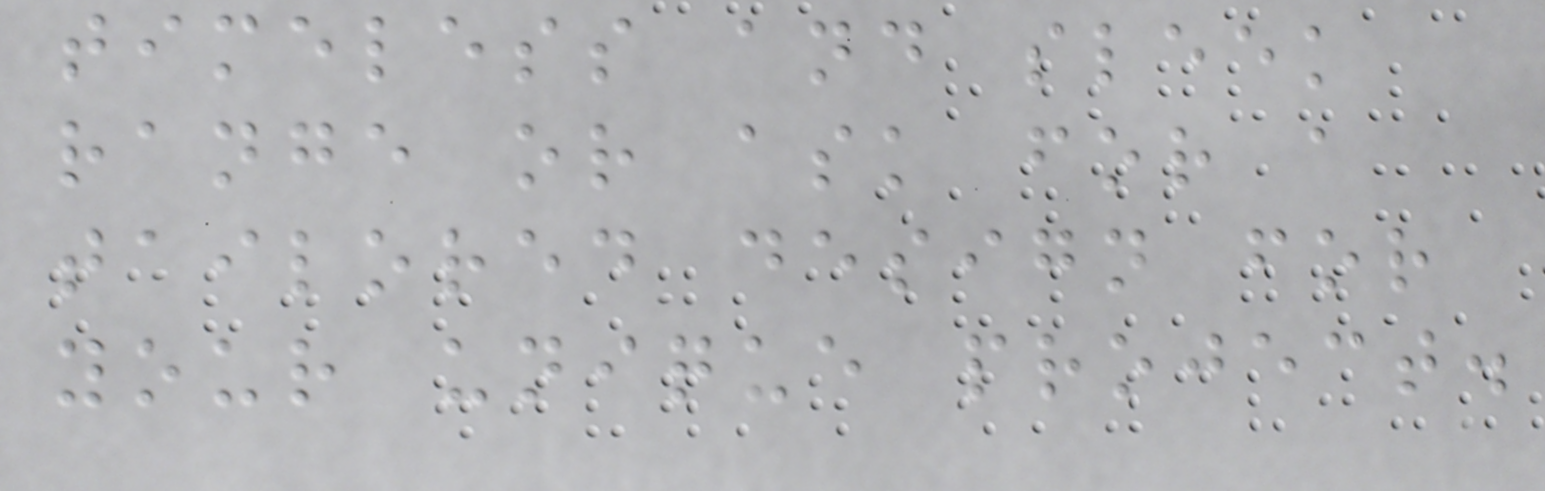timeless and sleek
range or ask for a
tailored design for
your unique project.
